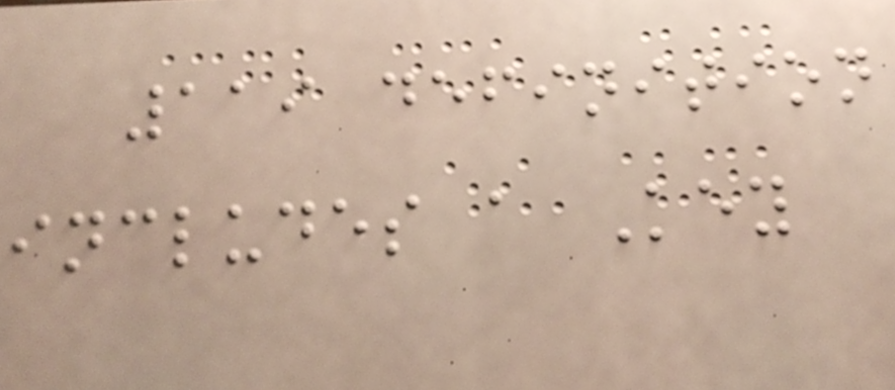119 definition
includes a Key
